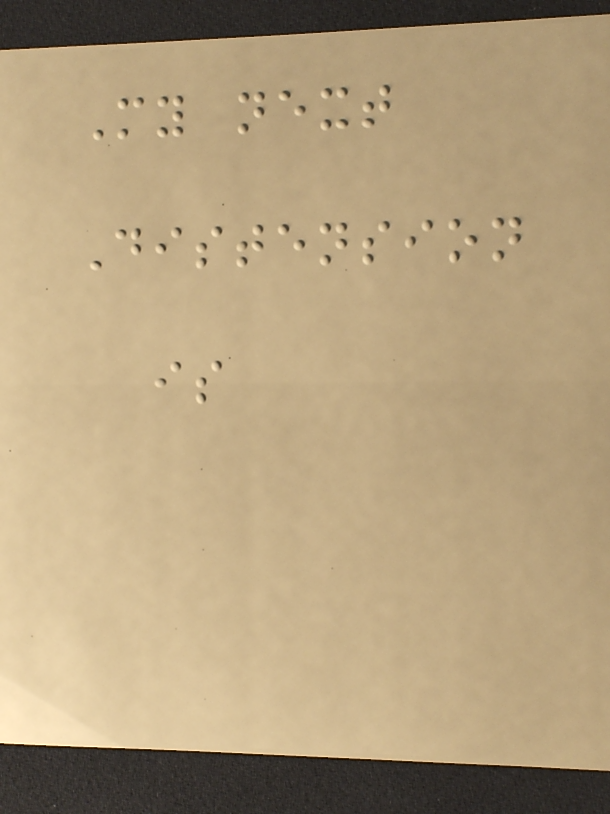My next
Distension
is
